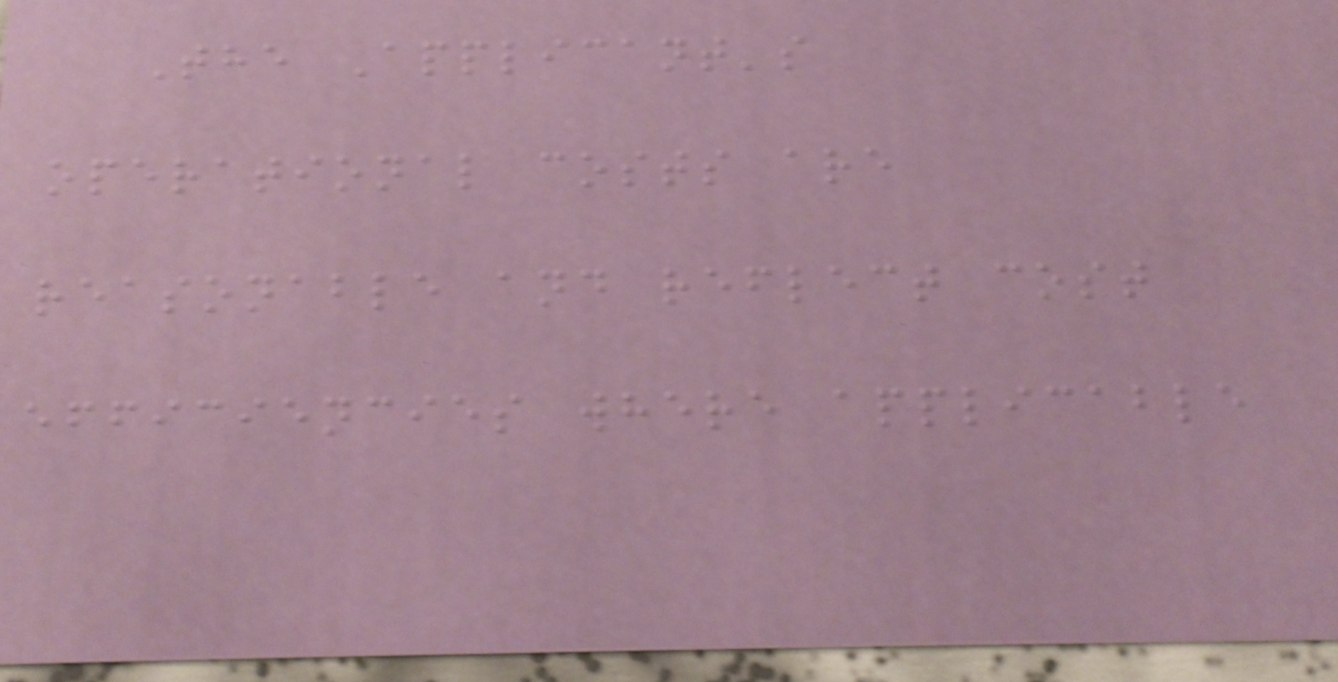The Applicant's
operational costs are
reasonable and reflect cost
efficiencies where applicable
